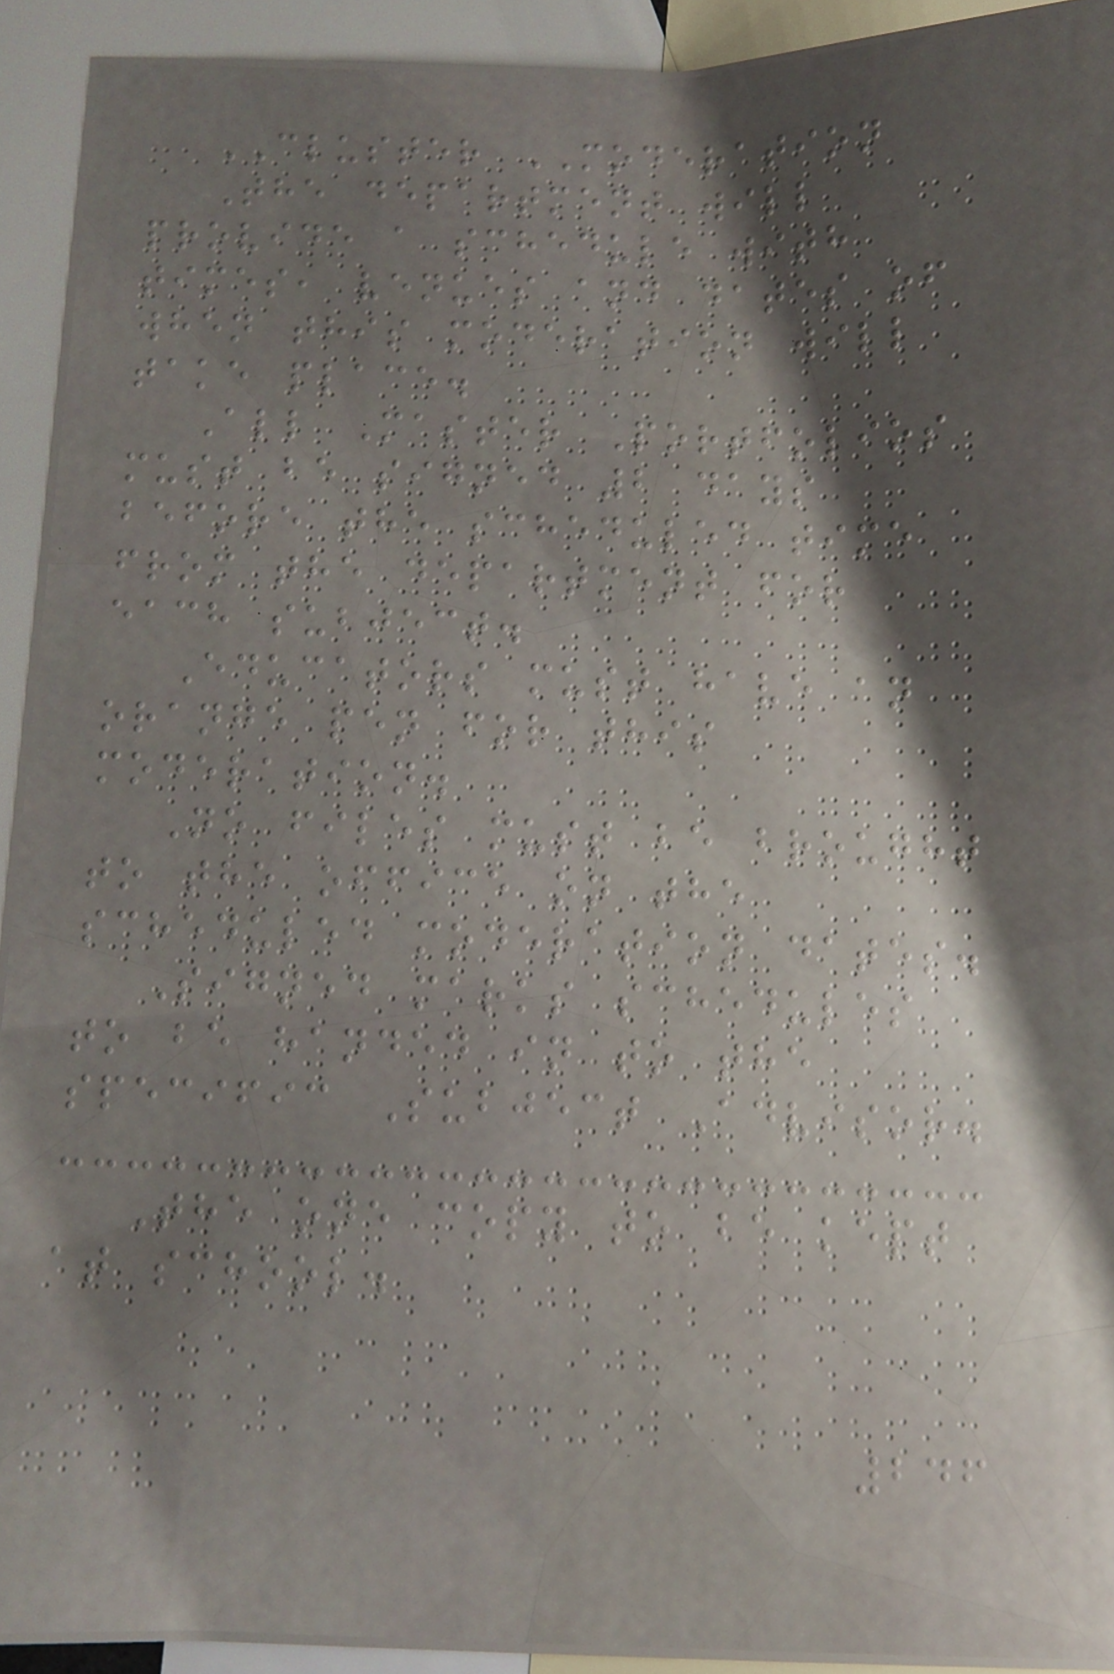CLUSTER MODERATION
The department will
provide a schedule with
times, venues and dates of
when this moderation will
take place.
All Master Portfolios
must be signed 2 days
before the scheduled time
from the department for
each subject.
Educators must have an
orange pen for this
moderation.
No files must be brought
to the office on the
scheduled moderation dates.
Signed marks schedules
to be handed in to the
specific Subject Advisor.
The one copy to be kept
at school.
246
